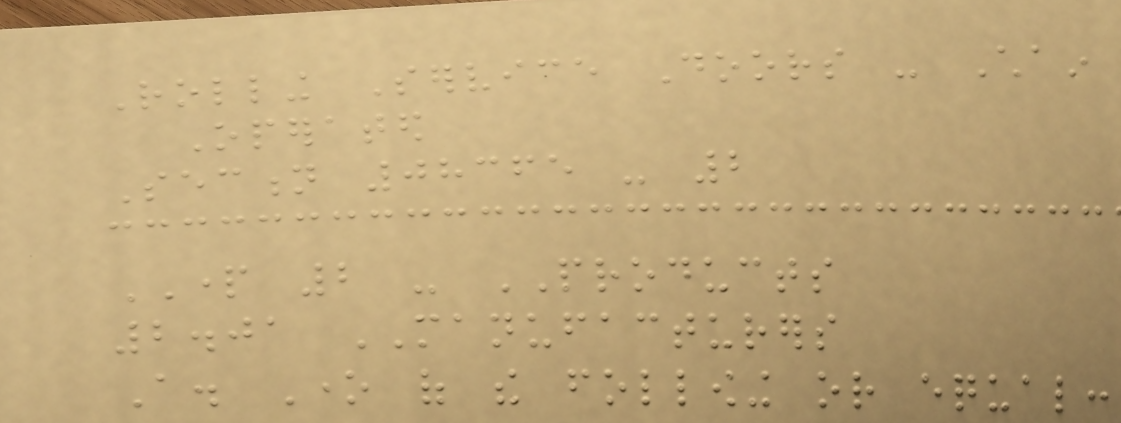Rolling Service Doors - Chain
Operated
Section 08365 - 2
PART 2 - PRODUCTS
2.01 MANUFACTURERS
A. One of the following or equal:
